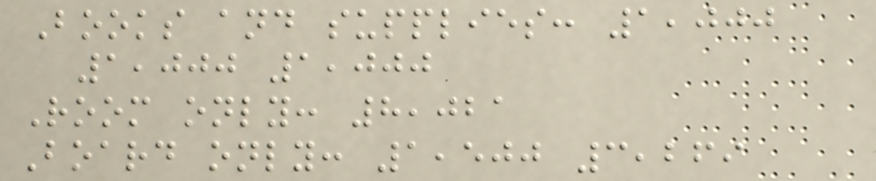Books and supplies: 1,000
1,000 1,000
Room only: 8,021
Board only: 1,500 3,269
